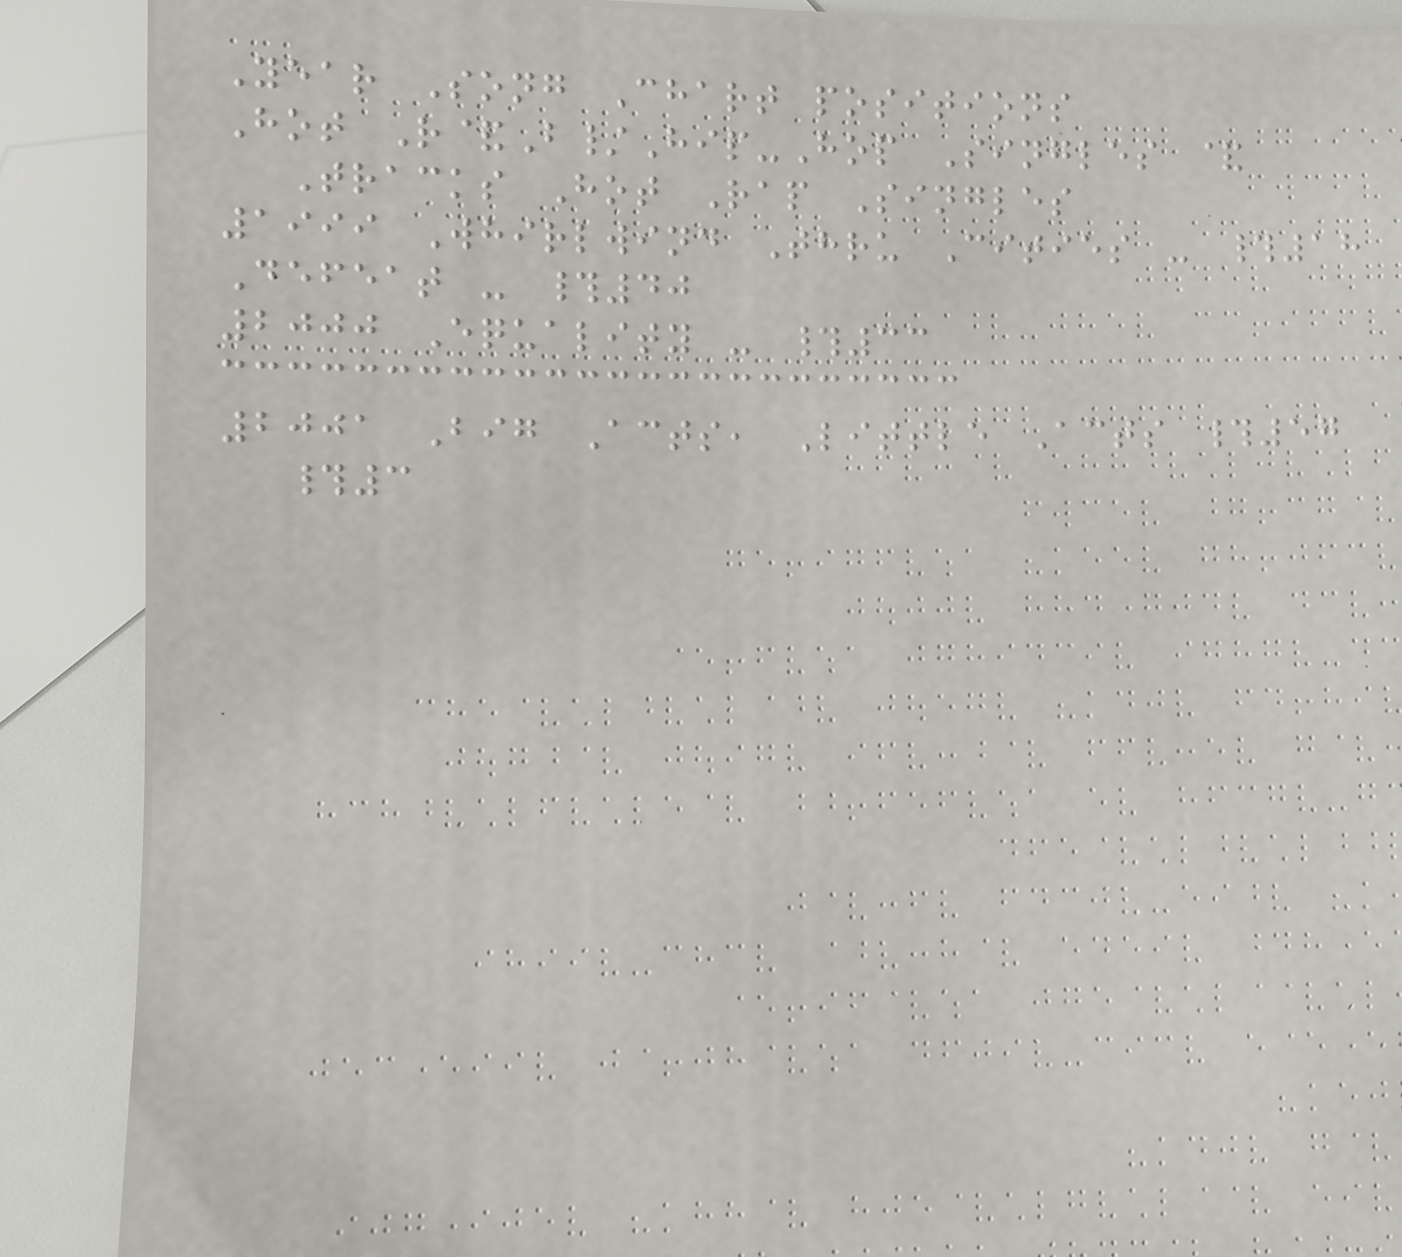Year Song Chart positions
Hot R&B/Hip-Hop Singles &
Tracks Hot Rap Singles
1999 Whirlwind Thru Cities - #18
Defeat - #40
2000 Equality - #33
2001 Big Acts, Little Acts #57
#3
